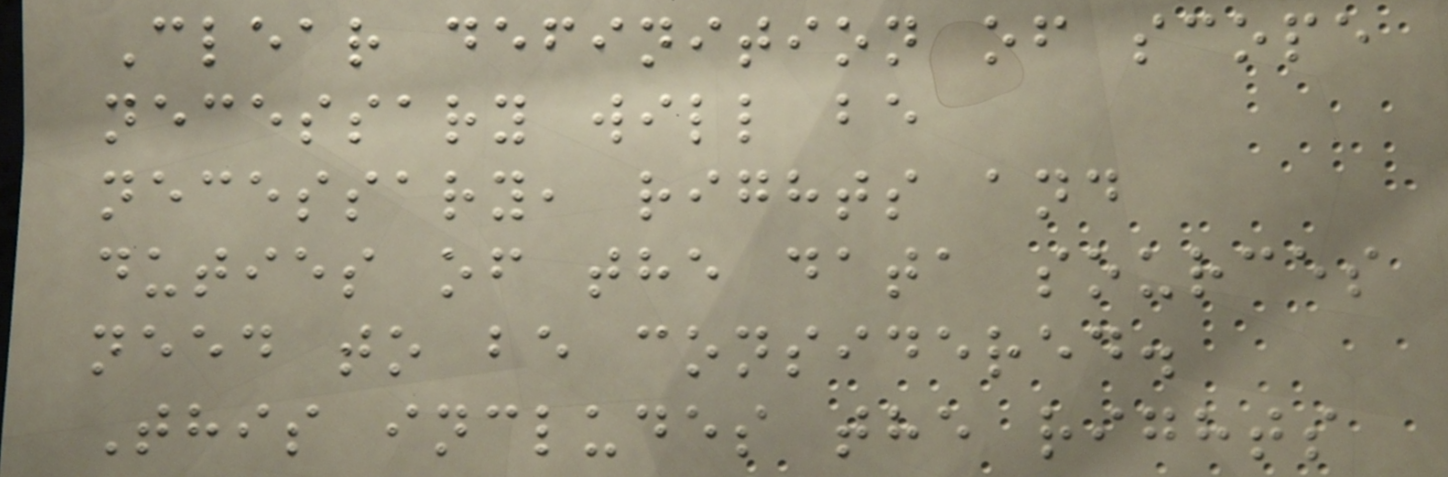Clear definition of scope
necessary will be
necessary, rights and
duties of the data sources
need to be considered.
This includes the rights
